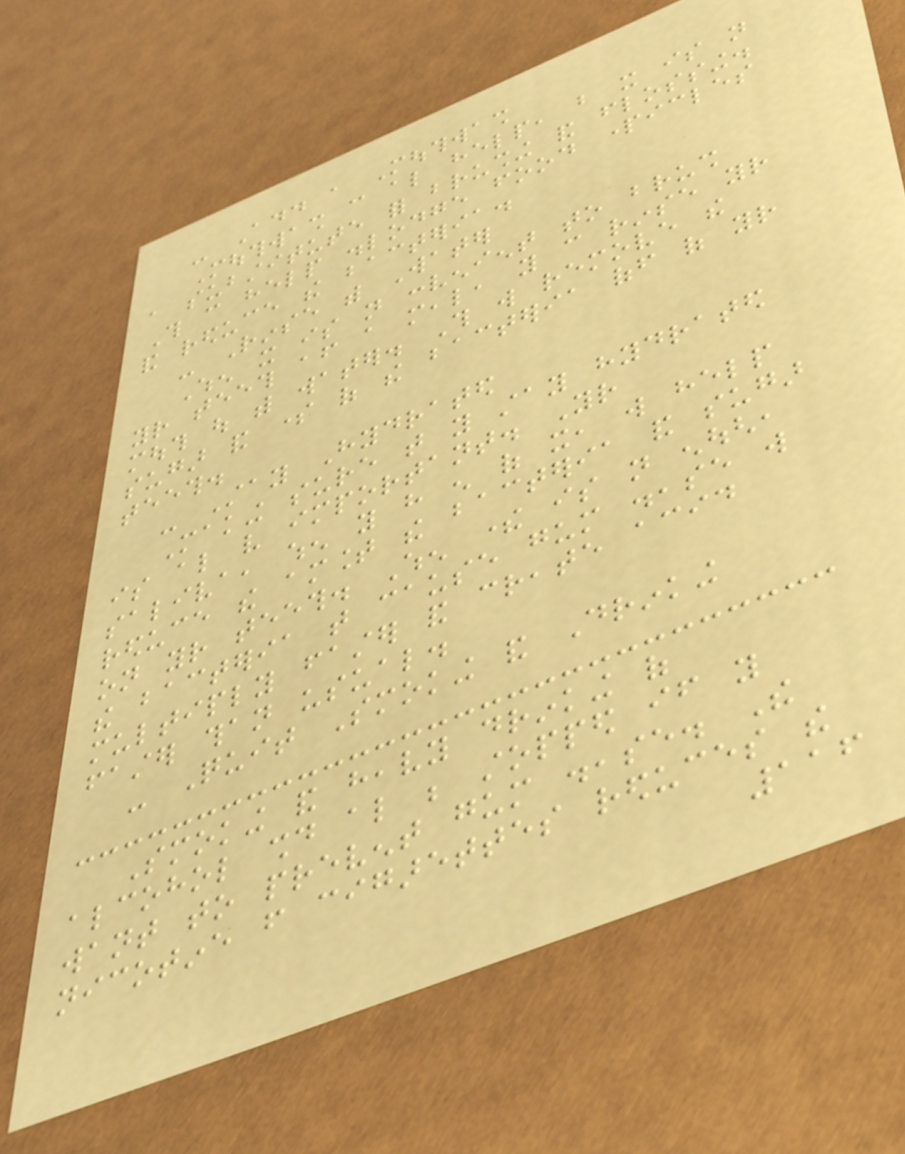- Add a Mouthwash
Mouthwash can also help, but it is not
a substitute for brushing and flossing.
This can help dislodge food particles
and reduce the bacteria.
- Rinse with Water
When it is not convenient to brush
your teeth after a meal, you can rinse your
mouth out with water. This will remove the
sugar and some of the bacteria off of your
teeth.
- Stay Hydrated
Making sure that you stay hydrated
is also very important. Your
saliva, when you have enough of it, will help
reduce the amount the bacteria and sugar
on your teeth. When there is not enough,
the bacteria that cause gum disease will
multiply faster and create acid
faster than usual.
- Quit Smoking and Drinking
Smoking and heavy drinking of
alcohol should also be stopped if you
want to prevent gum disease. The
nicotine from cigarettes reduces the
116
